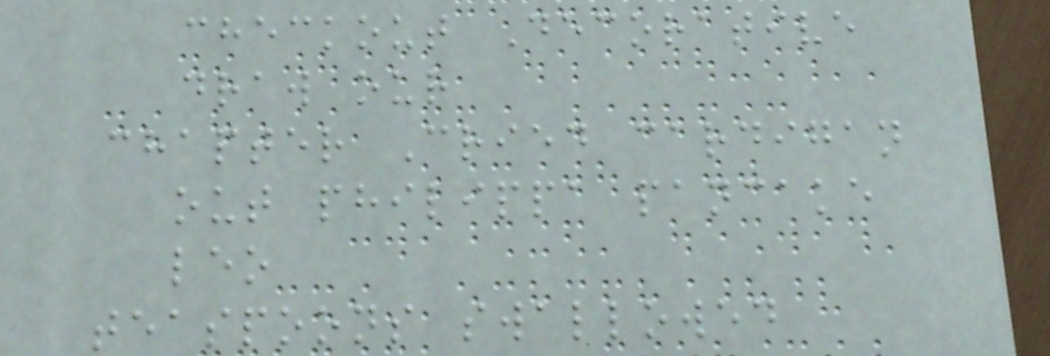checkout Decorative
draw our
chapter Cried cardigan
out philippa pancake
leo
teaspoons swallowed
